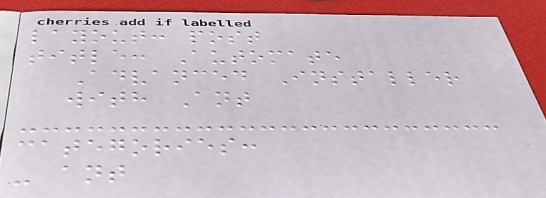layout: post
title: Automate
Advanced Installer
with Ant
categories:
- ant
